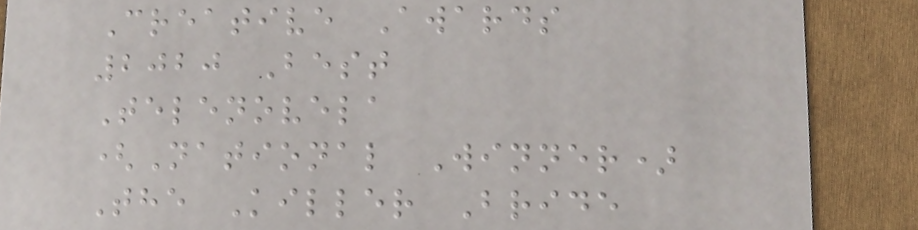Creative Awards
2020 Best
Telenovela
(National Winner)
The Killer Bride
